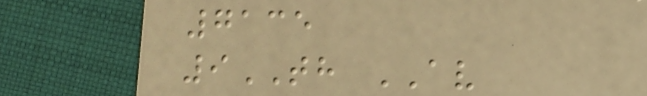7135
9TH AV
